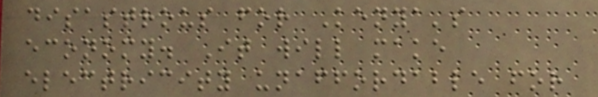disastrous for Kenya's
economy. It will make
electricity unaffordable for
